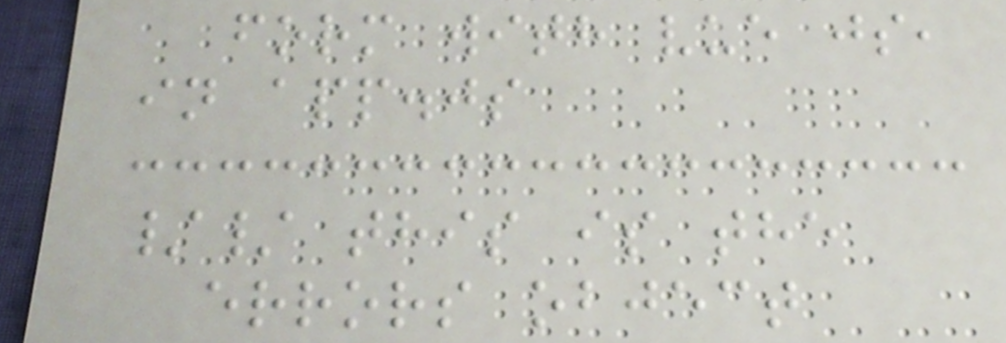form with vue js,
in app.js
// this is the
errors object
